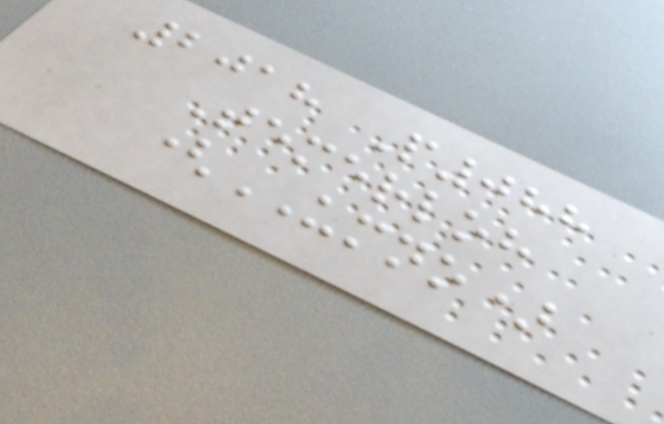2018 P088
Temerloh
(UMNO)
